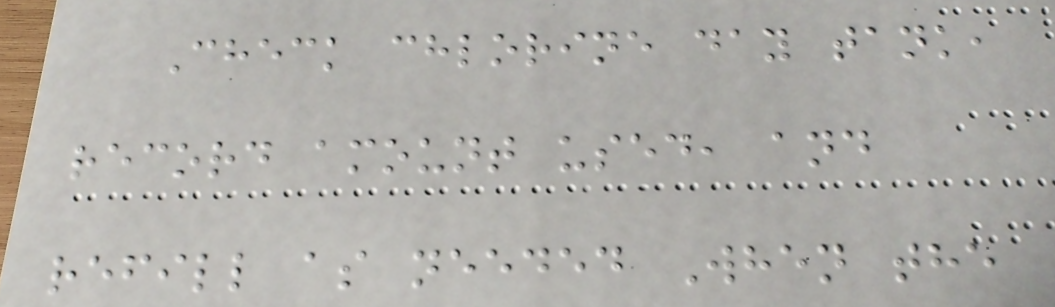Check chlorine day tank,
record amount used, and
refill as needed When the
